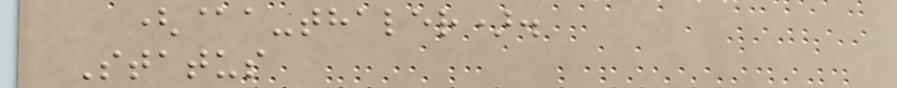(@a-thaler).
Status
